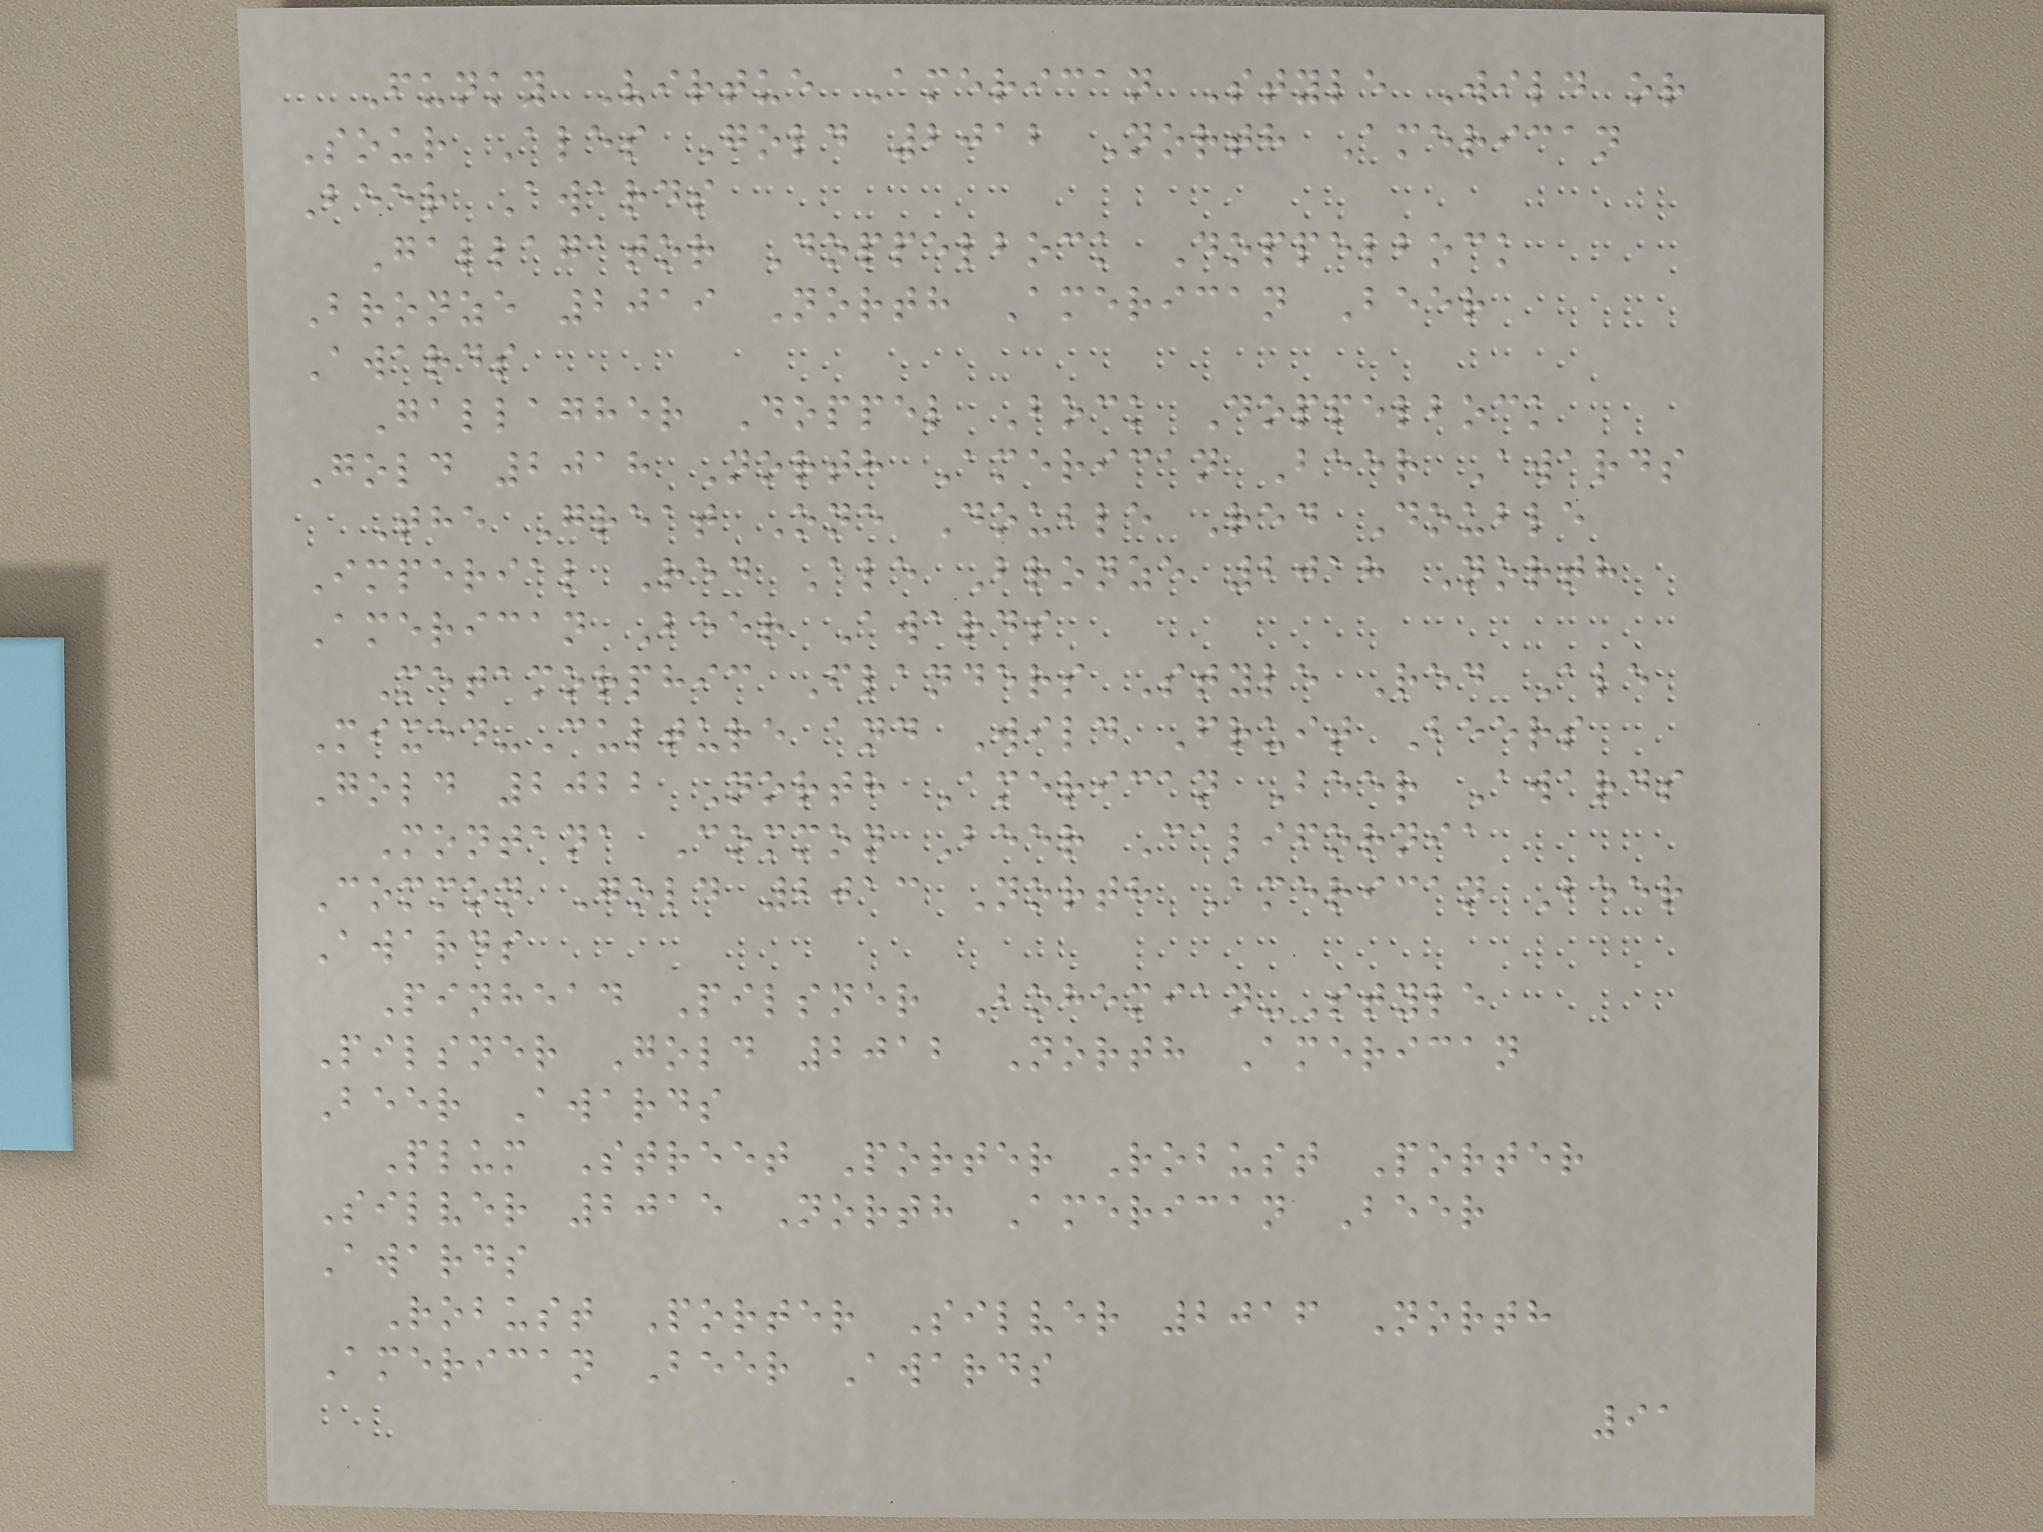Funky Virtue American Style Wild or
Sour Ales Gold 2012 North American
Beer Awards
Gallagator Doppelbock Doppelbock
Bronze 2019 North American Beer
Awards
Gallagher Doppel Bock Doppelbock
Gold 2018 North American Beer Awards
The Great One Double Red Double
Imperial Red Ale Bronze 2018 North
American Beer Awards
Metamorphic Flanders Style Red Ale
Mixed-Culture and Wild Fruit Beers
Gold 2022 North American Beer Awards
Montana Common Beer California
Common Gold 2013 North American Beer
Awards
Pinhead Pilsner Bohemian-Style
Pilsner Gold 2012 North American
Beer Awards
Plum Street Porter Robust Porter
Silver 2015 North American Beer
Awards
Robust Porter Silver 2016 North
American Beer Awards
91
